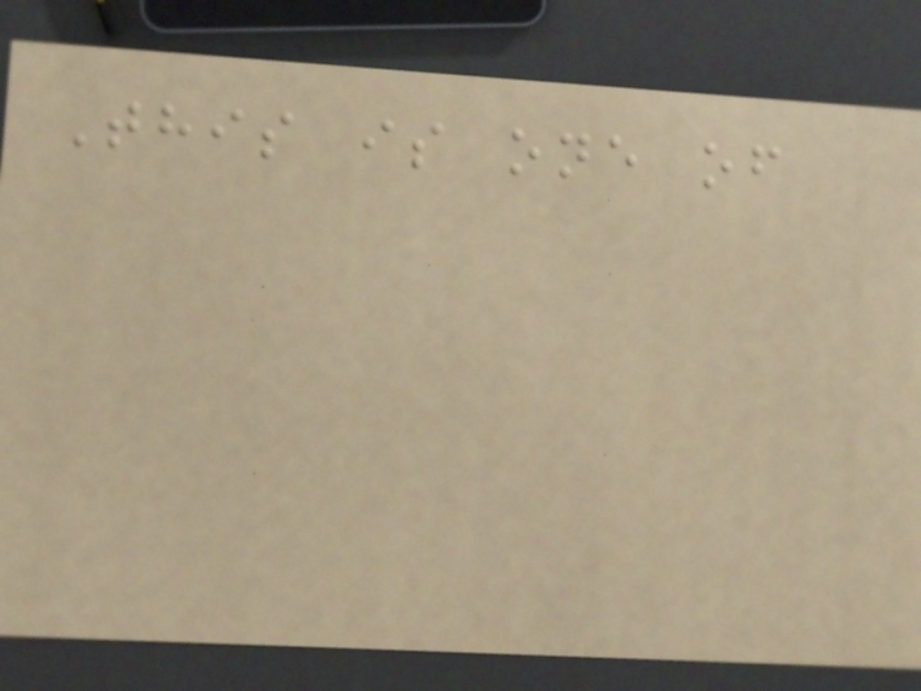This is one of
